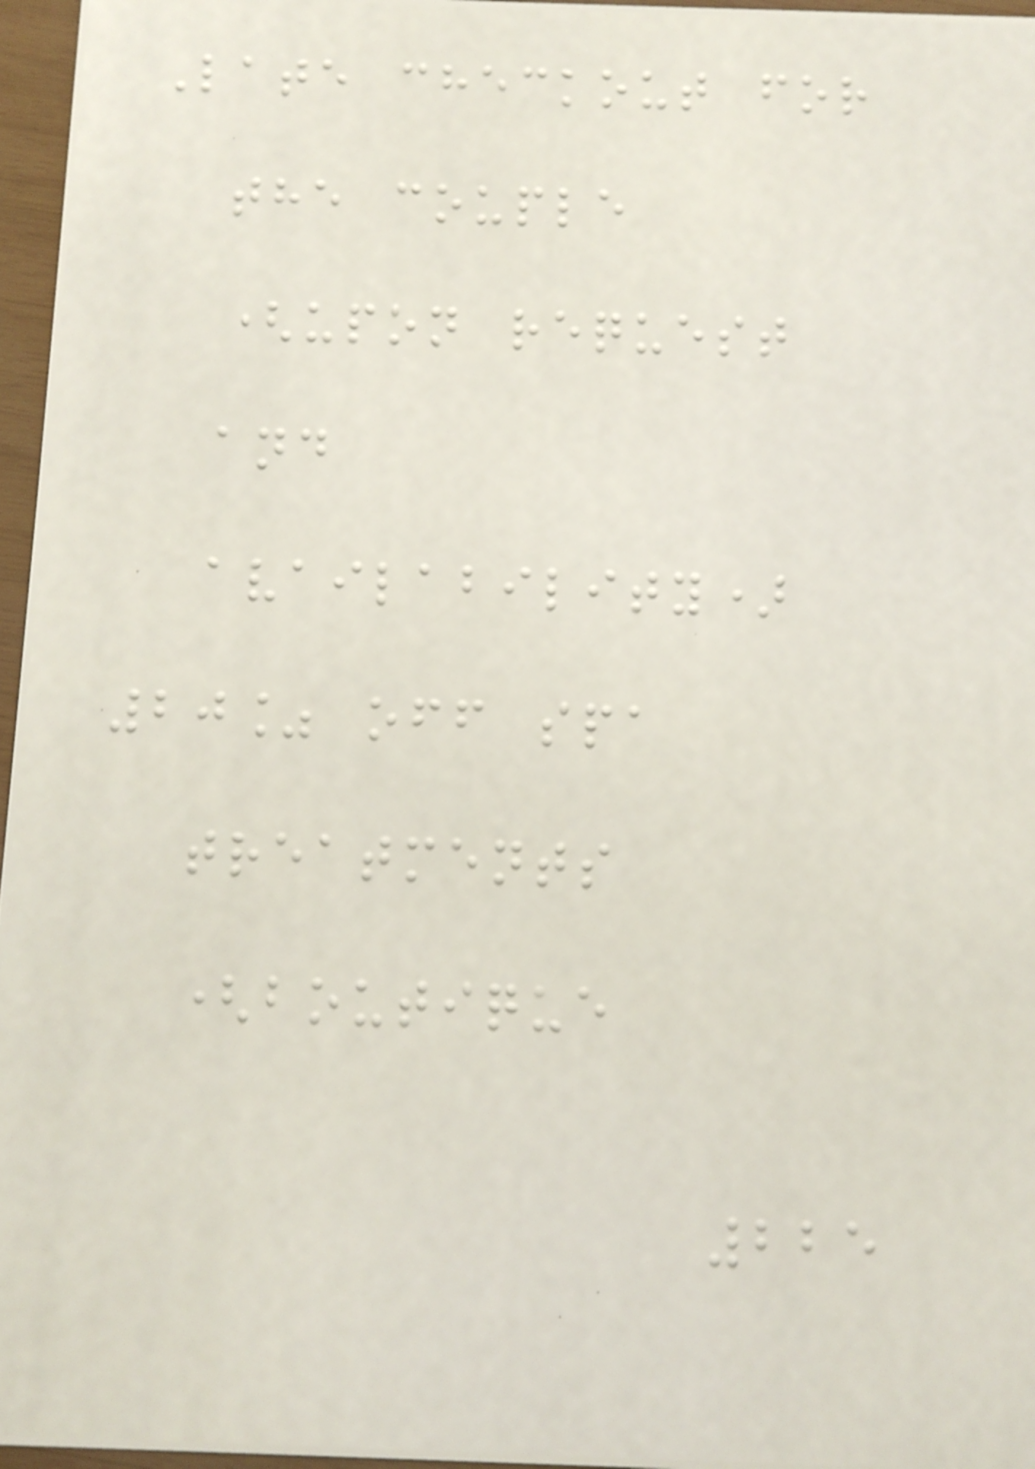Late checkout for
the couple
(upon request
and
availability)
20% off spa
treatments
(boutique
225
